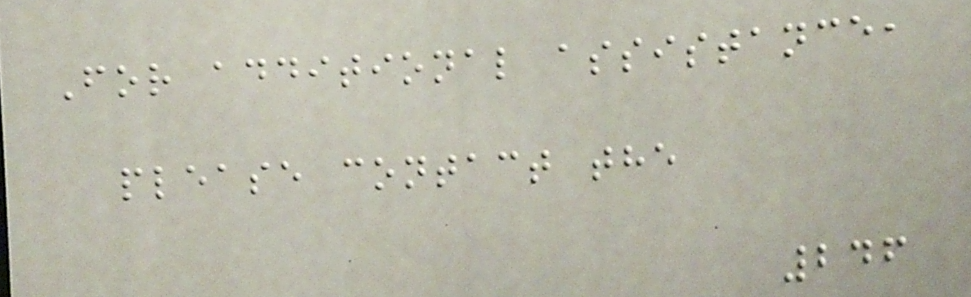For additional assistance,
please contact the
246
